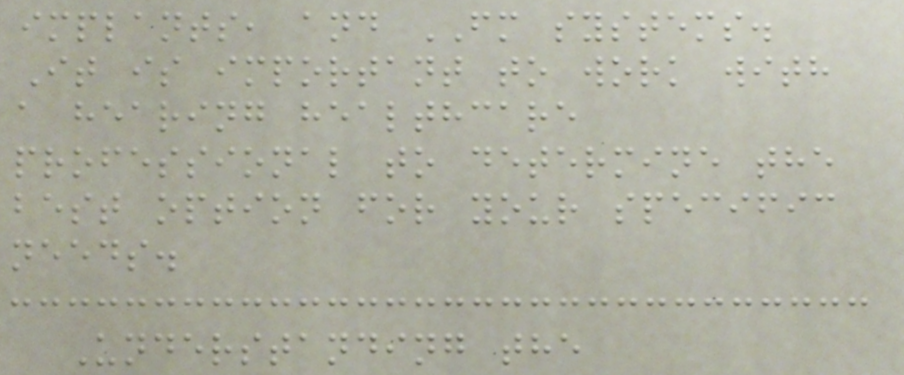implants, and FM systems.
It is important to work with
a hearing healthcare
professional to determine the
best option for your specific
needs.
Understanding the
